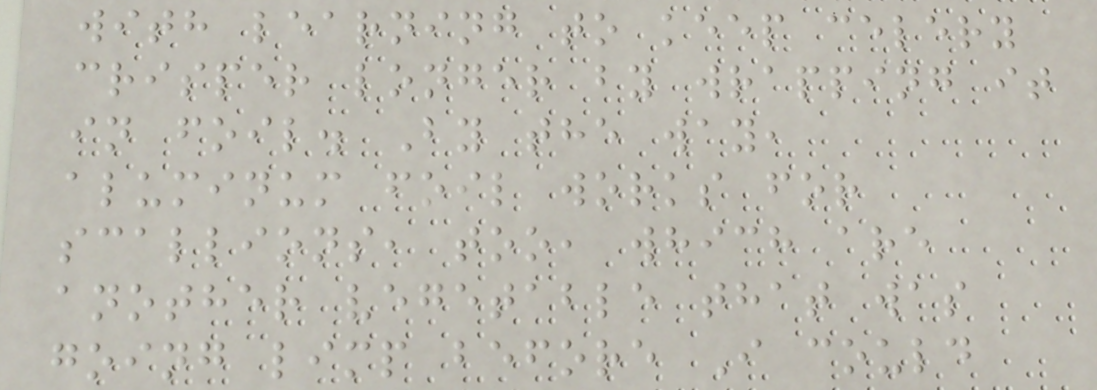with learning to keep celery
crisper longer by wrapping it
in foil. By the way,
aluminum foil works for
scallions, too, which are
another vegetable that was
going limp before I could
